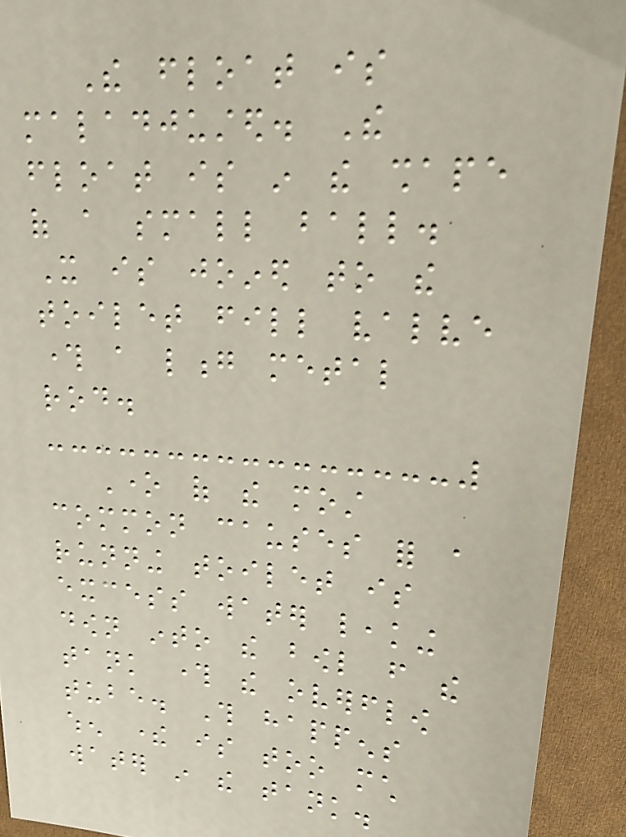The float is
maladjusted. The
float is in the shape
of a small ball.
It is joined to the
toilet fill valve
through a long metal
rod.
One of the most
common causes for a
running toilet is
excess water leaking
down into the bowl from the
tank through the overflow
tube. This happens
when there is too much
water in the tank.
